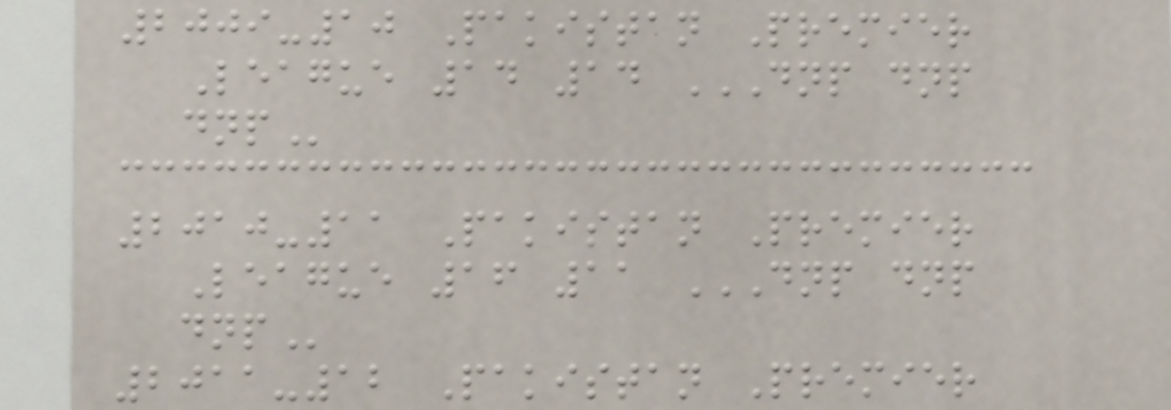2009-10 Pakistan Premier
League 14 14 DNP DNP
DNP
2010-11 Pakistan Premier
League 16 11 DNP DNP
DNP
2011-12 Pakistan Premier
